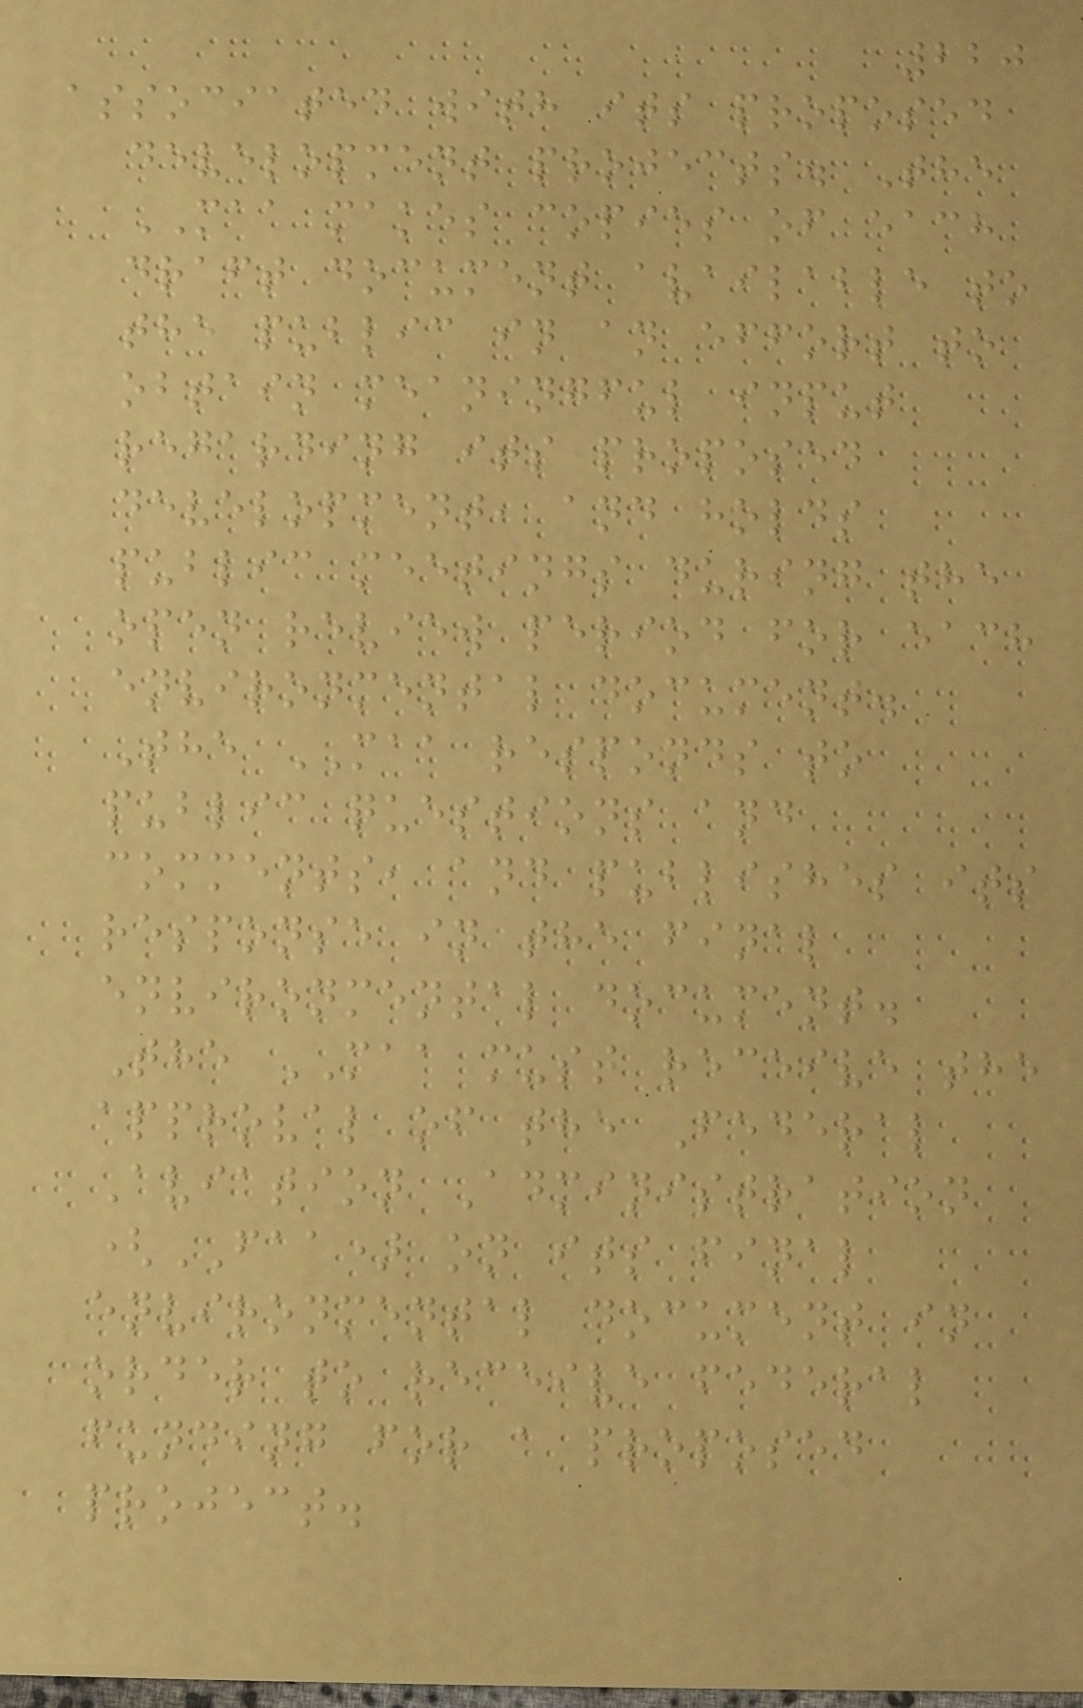220
associated with its proposed
development projects. The
MAA makes copies of each
draft document available to
the public in an effort to
obtain meaningful input
regarding its proposed
development, and holds
public meetings during the
open review period for each
environmental document.
The MAA responds to
public questions and
comments, and publishes its
response in the final
environmental document.
The MAA must receive the
approval of the Federal
Aviation Administration
(FAA) on its final
environmental document in
order to receive federal
funding for a proposed
project.
